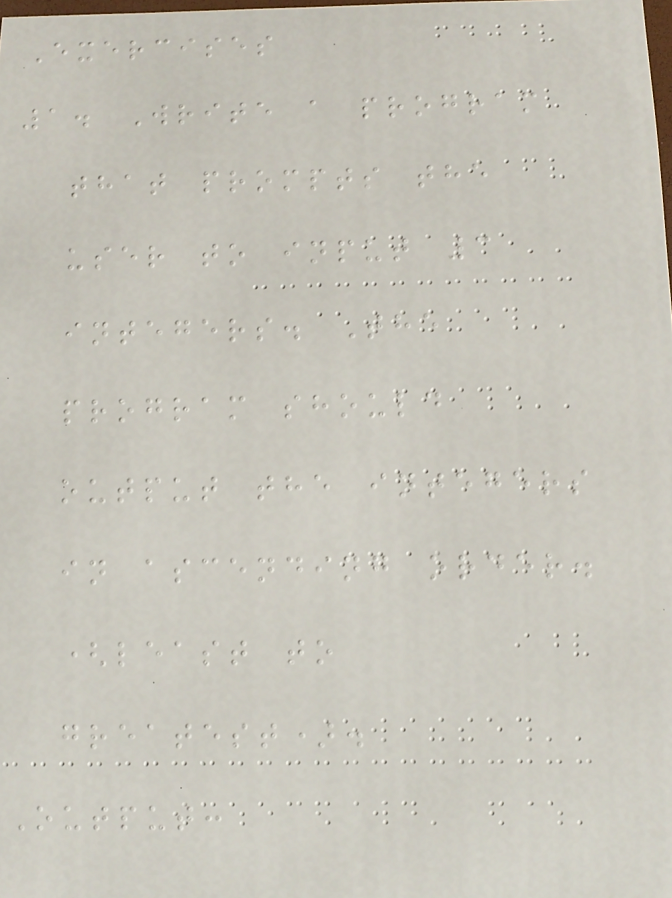Exercises
1. Write a program
that prompts the
user to input 3
integers. The
program should
output the integers
in ascending order.
(least to
greatest).
Output:
